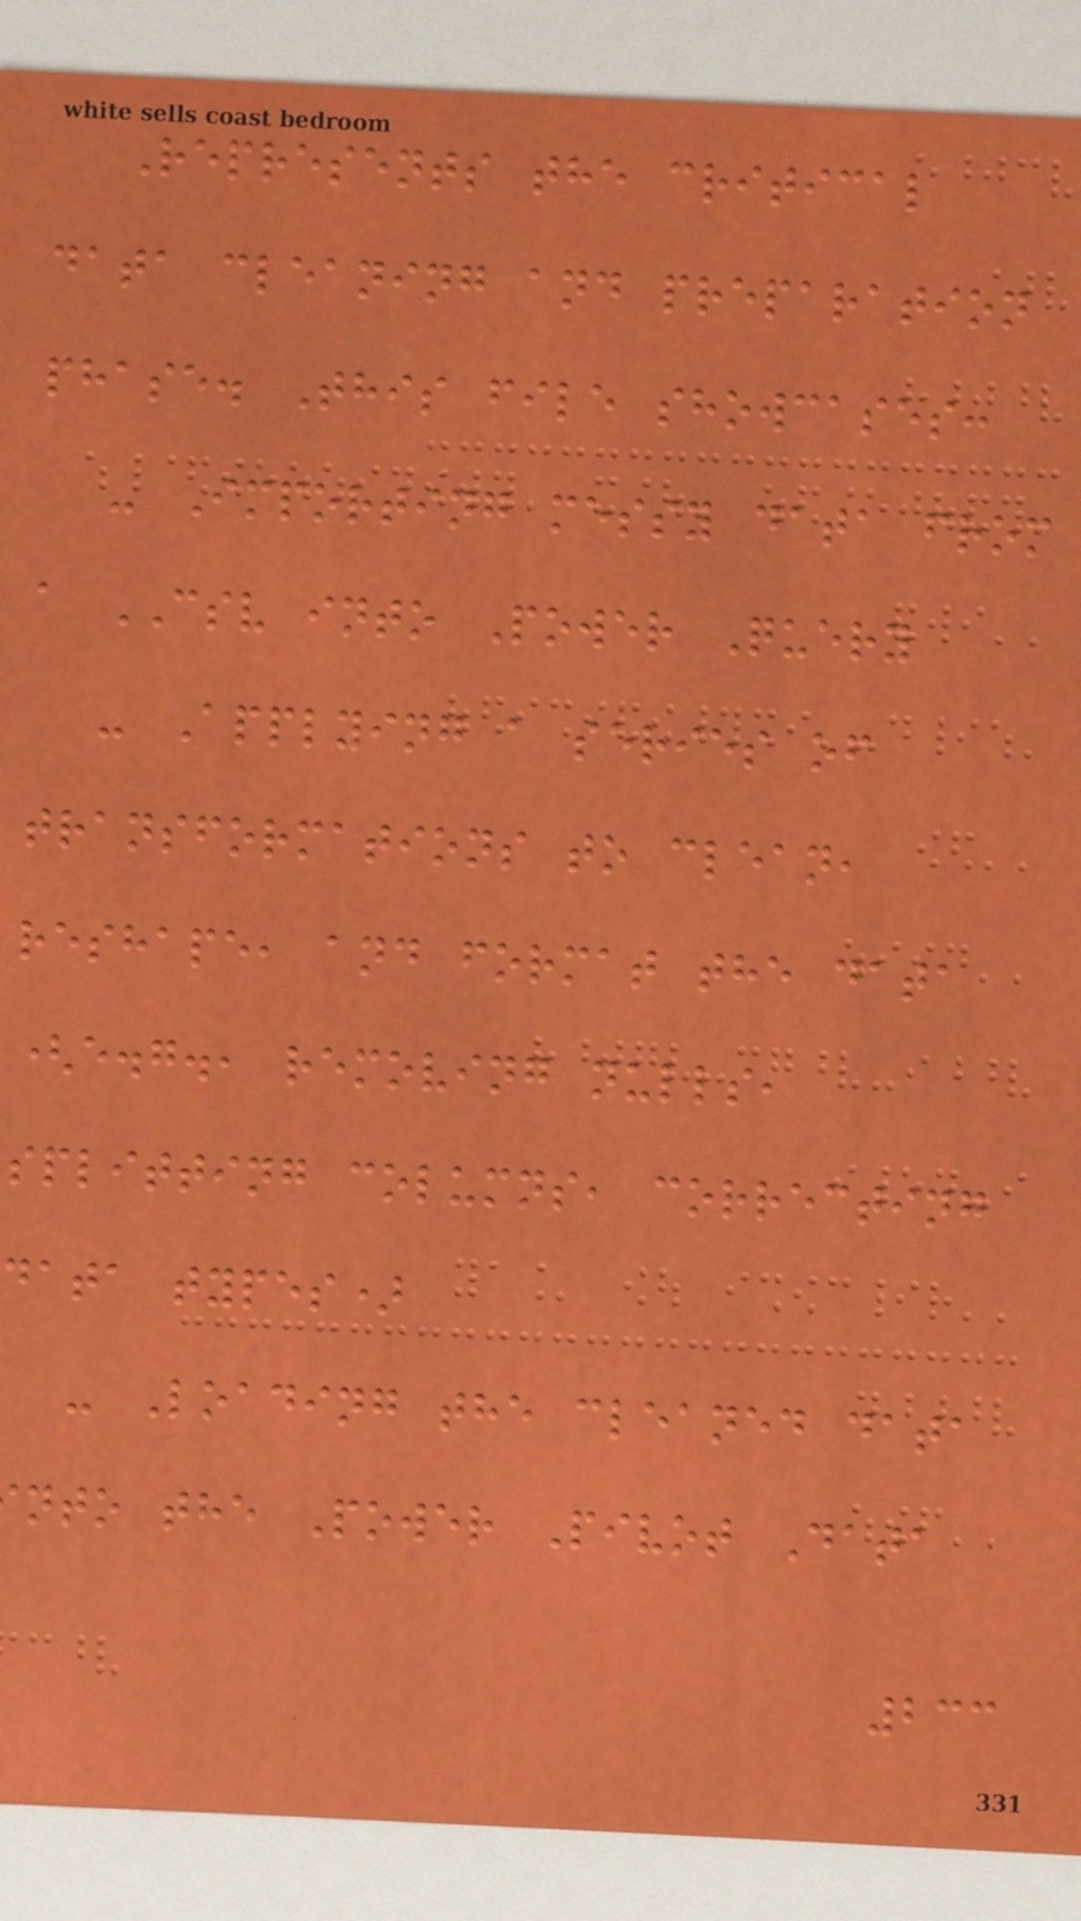Represents the critical
data cleaning and preparation
phase. This file showcases:
- Importing messy data from
a CSV into Power Query
- Applying a series of
transformations to clean,
reshape, and format the data
(e.g., removing nulls,
splitting columns, correcting
data types)
- Loading the cleaned data
nto the Power Pivot Data
233
